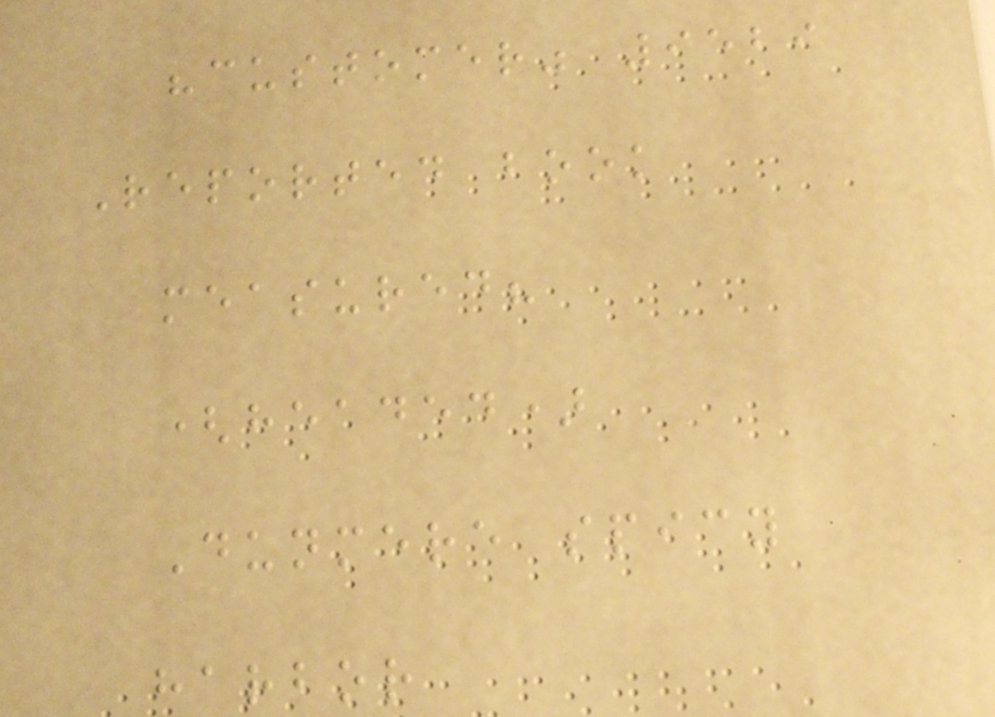"customer" 9529
Reported book
measured?
(headed)
Dunmere spicy
harbor
